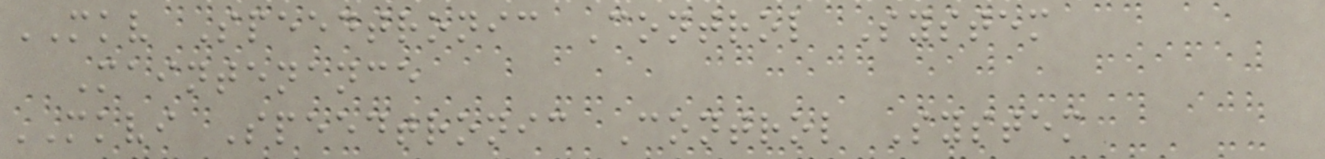MKV Speedtronic Control System
Maintenance
MKVI Speedtronic Control System
